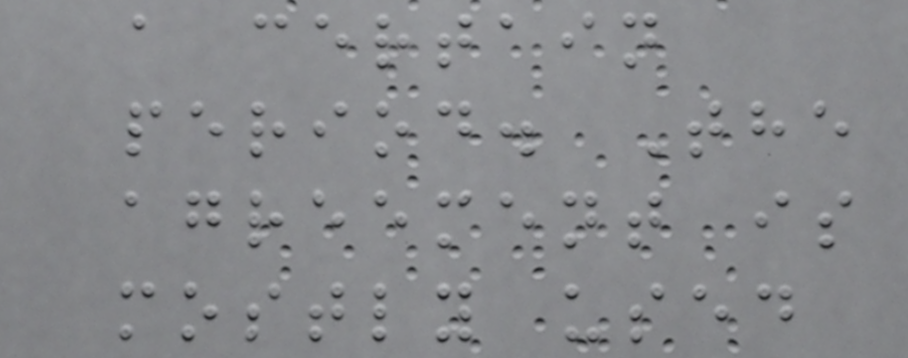a certain
period. The
agreement is
mostly used
